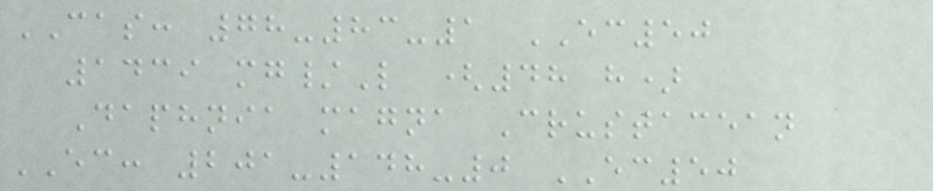CAS: 78-83-1 EC50
1439 mg/L (48 h)
Daphnia magna Crustacean
EC: 201-148-0 EC50
